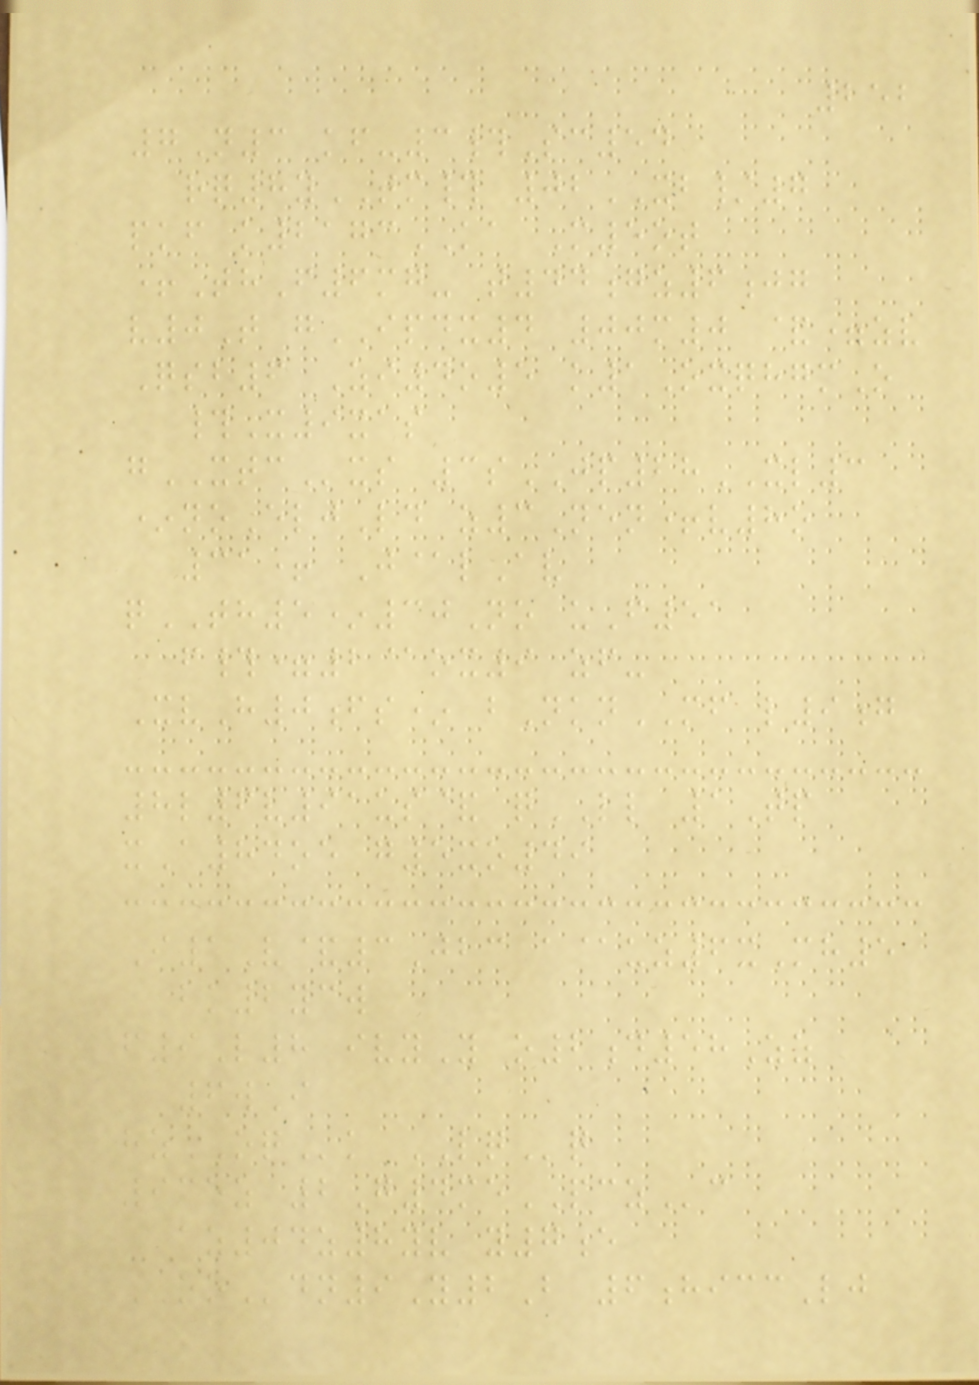252
7N3 kf-3#Sc54
rq8yTM# 02XB/7
pkf k2173KA M5ot
+ThF6mg- t44gz6jg
v0T gIPDX4 00m0 &=zv
Qsb6 Zi4o5 k1OxqhgmO
#X9xas
gXTCxs 3sJP28XL3
*noEljLd z3Nen+v8o
31+ J@lAv
qTH5*30No uF51
f#=2@ox9 zf-
XvH0fs* bNknMF l9g
8l6v91us& qLL 1Tp
xA84oe g5xo49
I1V&3Jbc a@uz6xMh5
bk2ycw
f9L8 ivyY o2d58Zz
6wI
hzOQk LQq
935z 2G4mePCZc
az04z8yv y7e
OOdn9Y2B 6hiccLj
